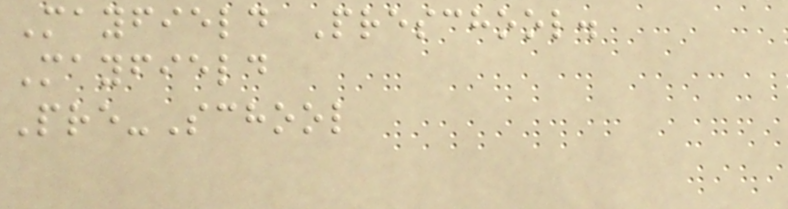Mayfield Preschool.
Mayfield
Pre-School
